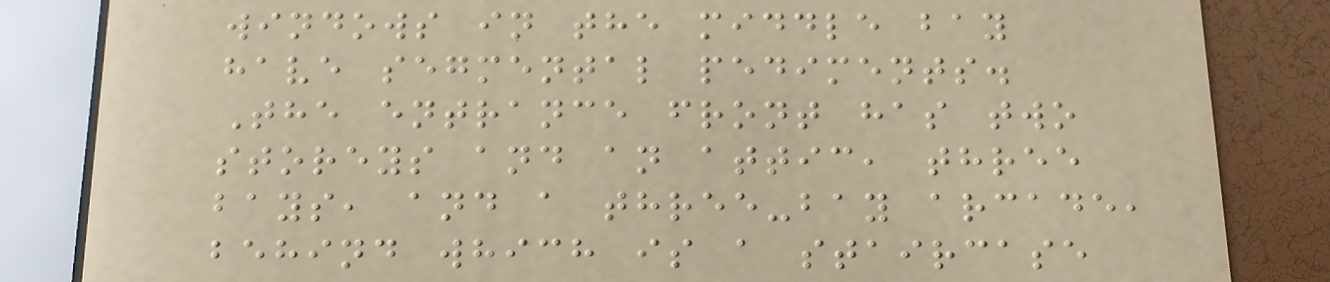windows in the middle bay
have segmental pediments.
The entrance front has two
storeys and an attic, three
bays, and a three-bay arcade,
behind which is a staircase
